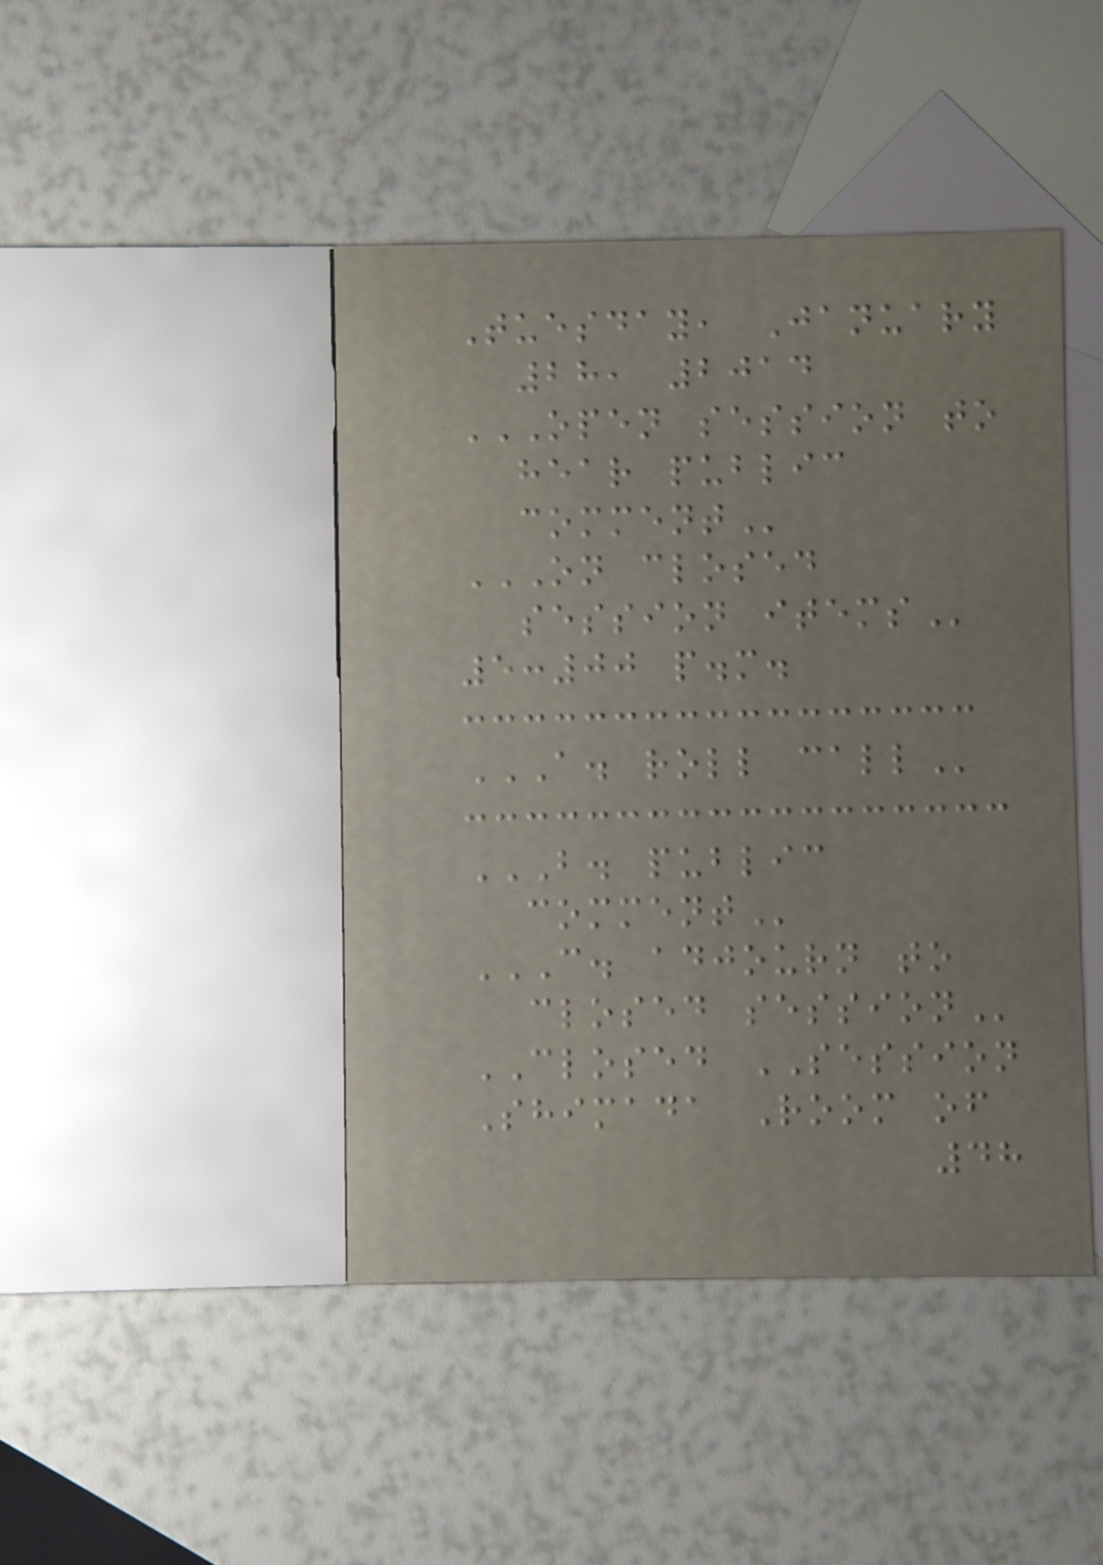Tuesday, January
28, 2014
OPEN SESSION TO
HEAR PUBLIC
COMMENT
ON CLOSED
SESSION ITEMS
5:00 p.m.
A. ROLL CALL
B. PUBLIC
COMMENT
C. ADJOURN TO
CLOSED SESSION
CLOSED SESSION
Shimada Room of
48
